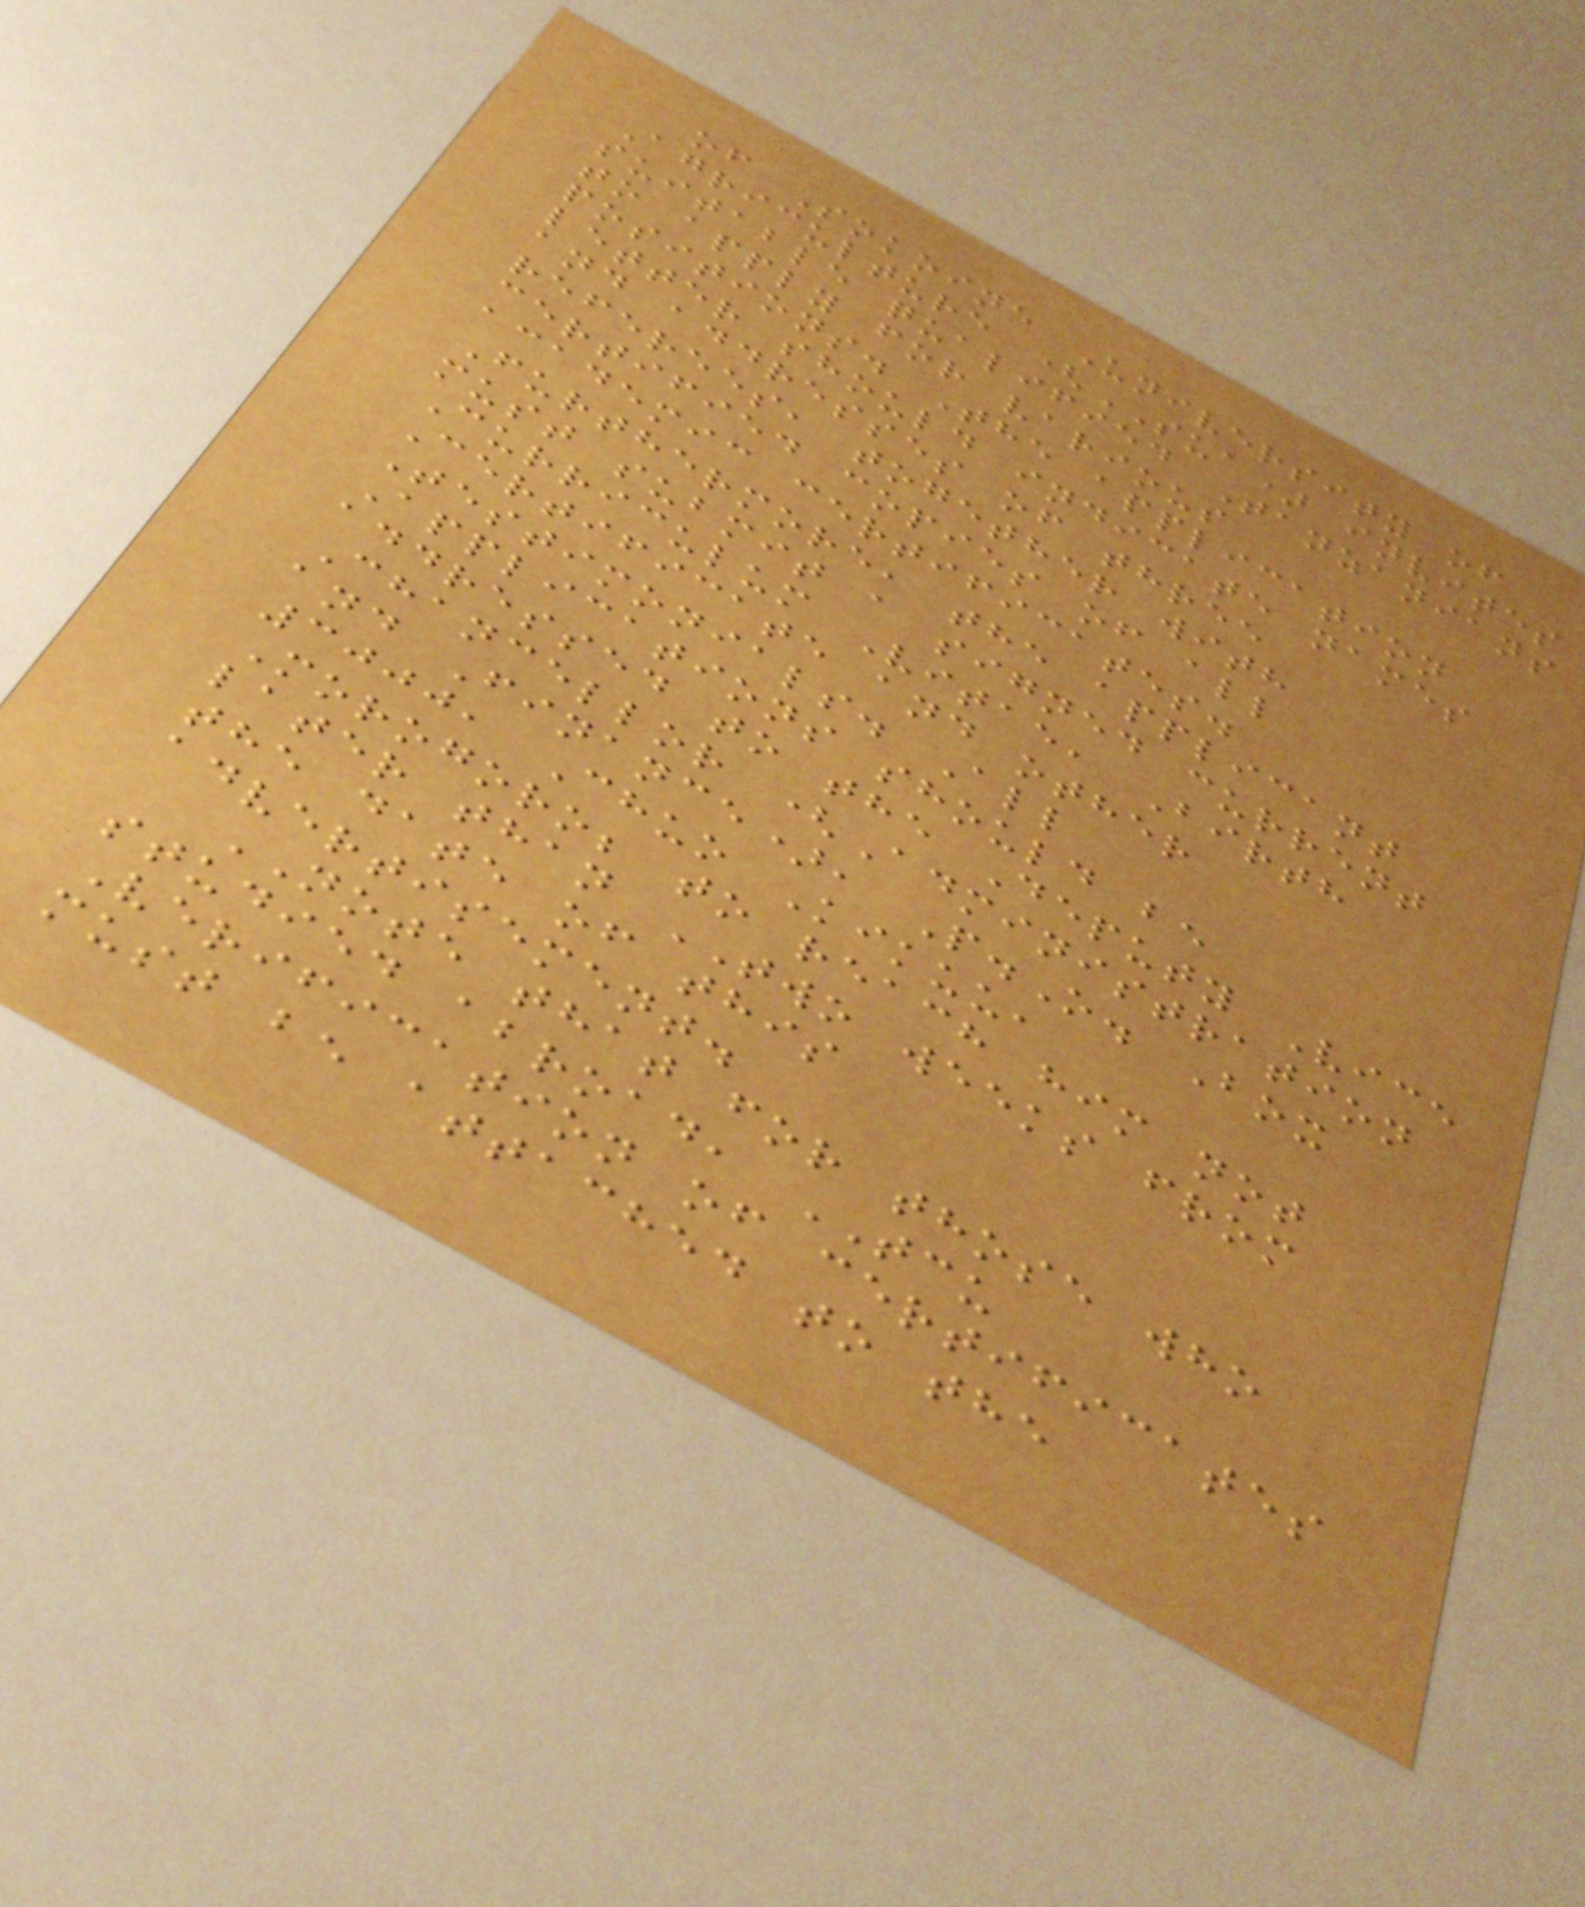of Sokoine University of
Agriculture (SUA) invites
suitable qualified Tanzanians
to apply for various
positions. The application
letter should indicate names
and addresses of three
referees, together with
certified copies of all
academic certificates.
Furthermore, the applicant
must submit a signed current
Curriculum Vitae, Birth
Certificate and other
Testimonials. All
Applications should be
addressed to the Deputy Vice
Chancellor (Administration
and Finance), P.O. Box
3000, Chuo Kikuu,
Morogoro; to reach him not
later than TWO weeks from
the date of this
advertisement.
NOTE that for those who
studied abroad, TCU
Verification of certificates
must be attached to the
